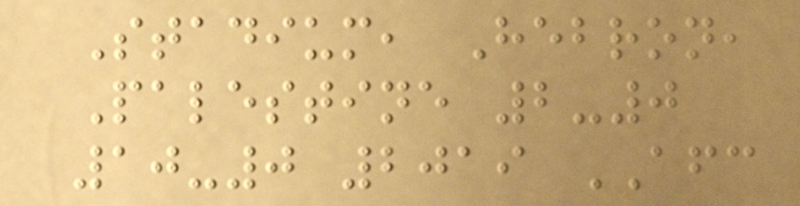Stadium, Hebron,
Palestine 2-0
10-0 2019 AFC
